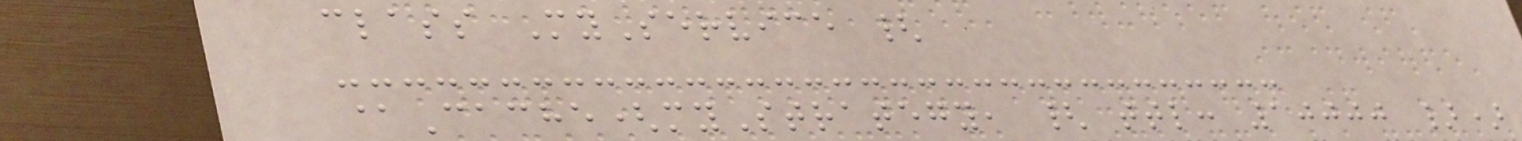class MyService {
@Cache(myStrategy, { ttl: 10000 })
